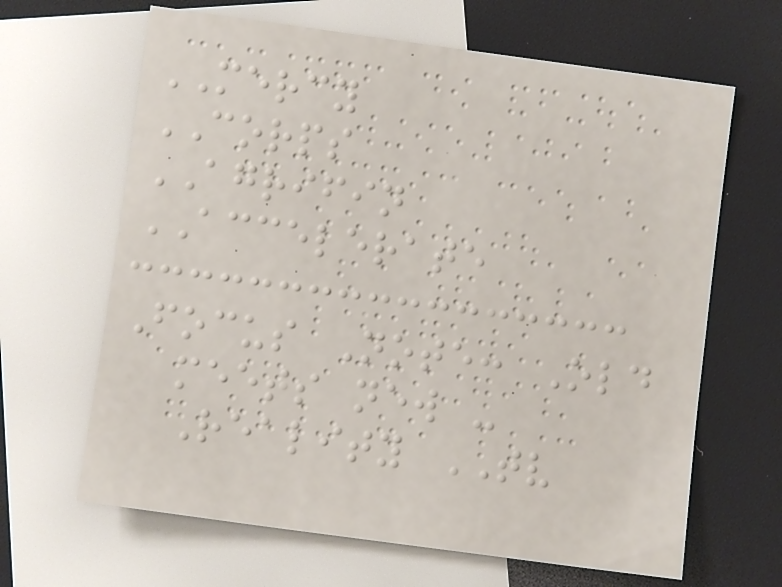MERCY
CORPS
AGRIFIN
ACCELERATE
Focus Note: Old
meets new -
Reality TV
